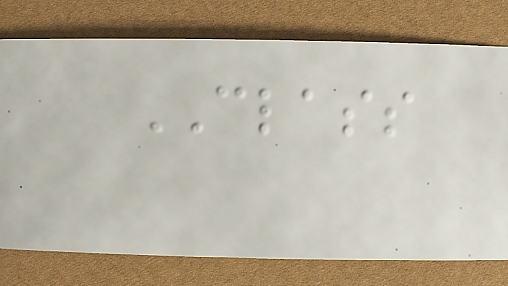CLASS
